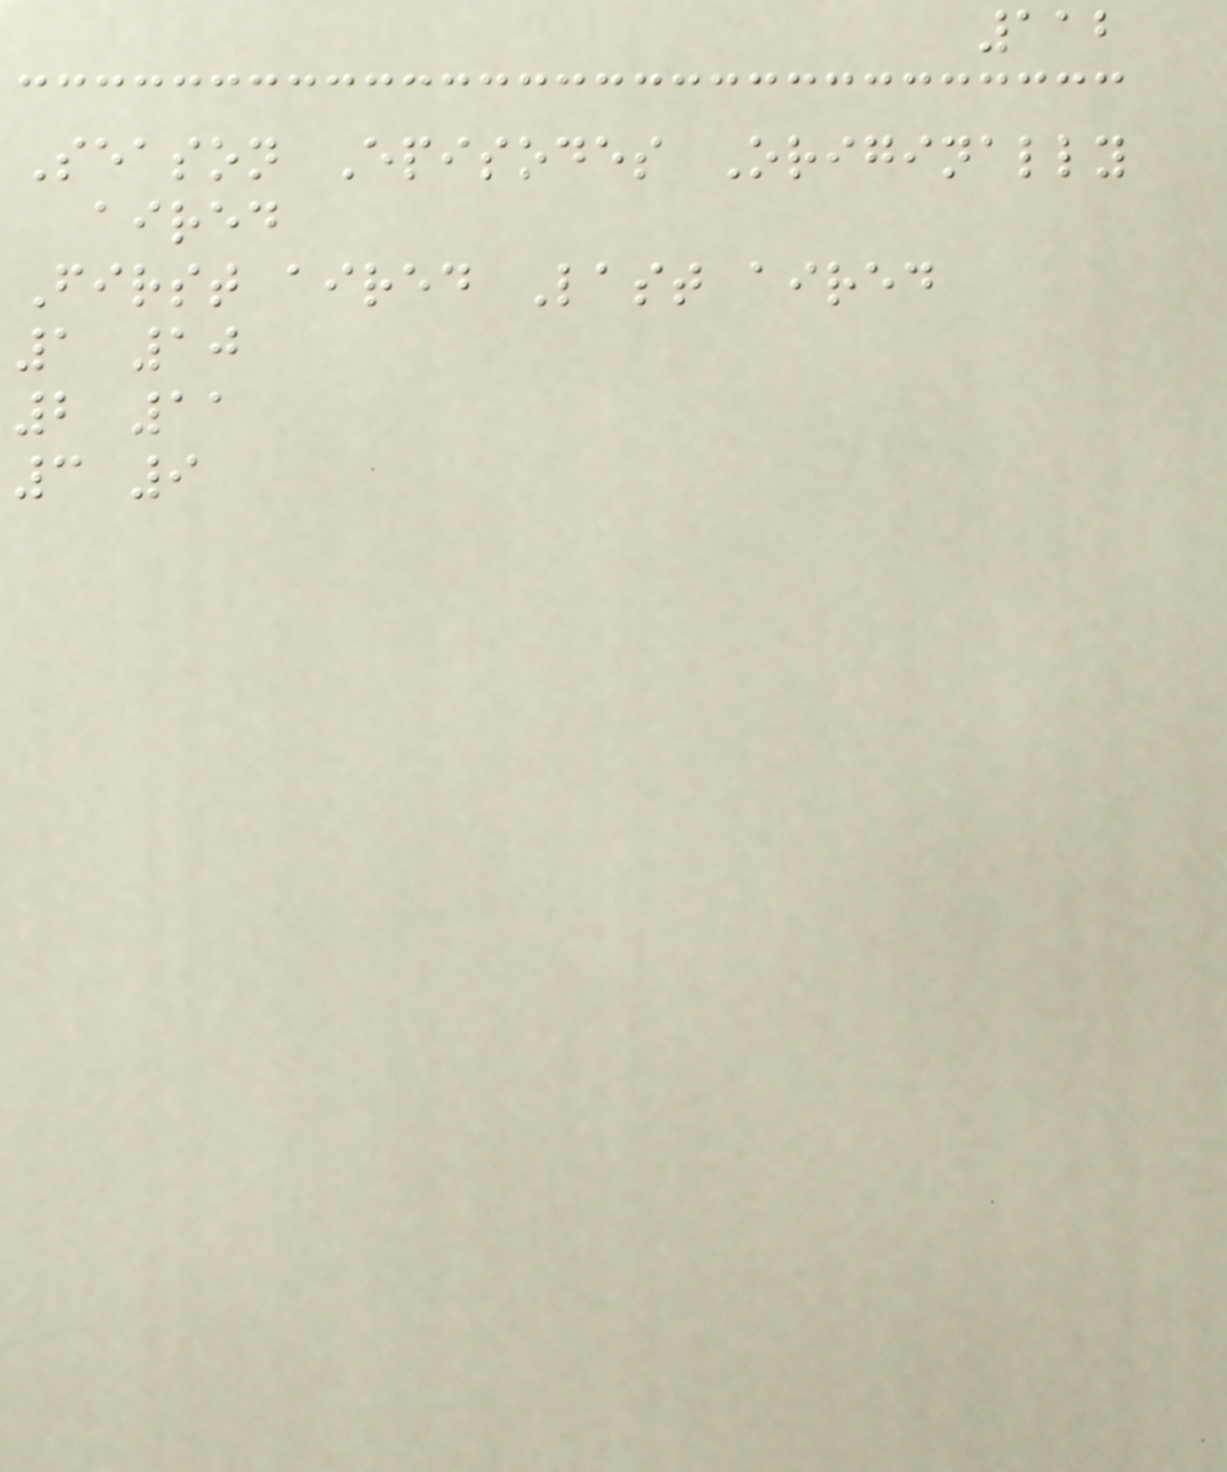112
Season Episodes Originally
aired
First aired Last aired
1 10
2 11
3 9
